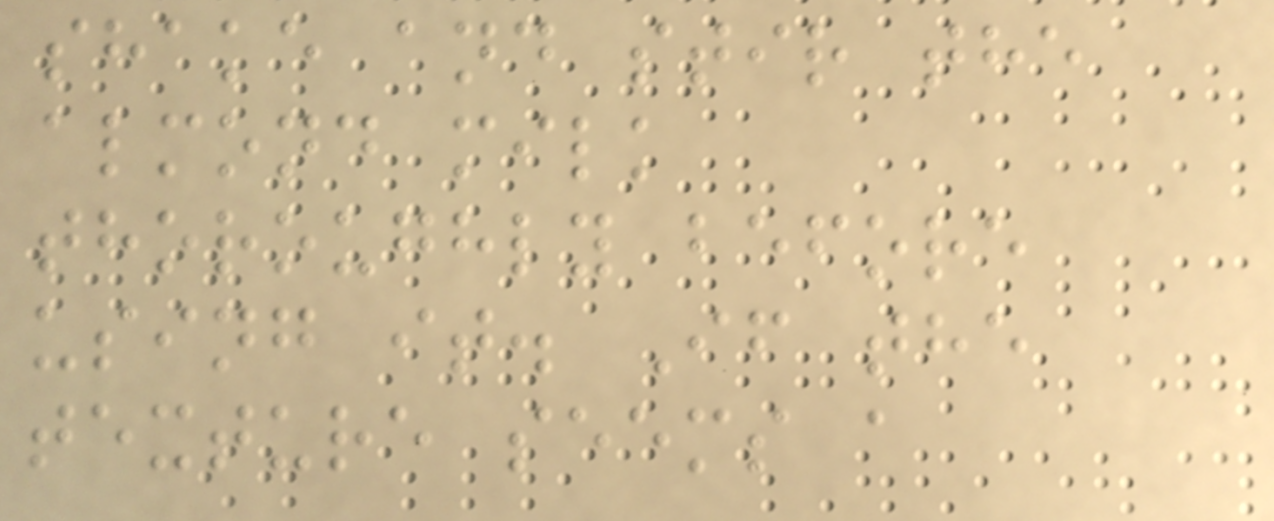shake and stir the
almond milk
thoroughly before
using it. If the
texture seems a
